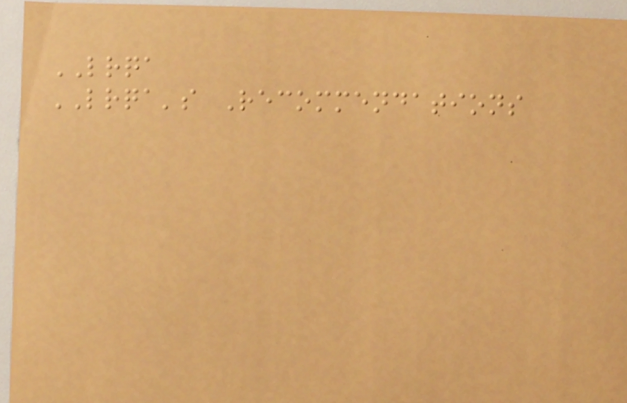LRQA
LRQA's Recommendations
